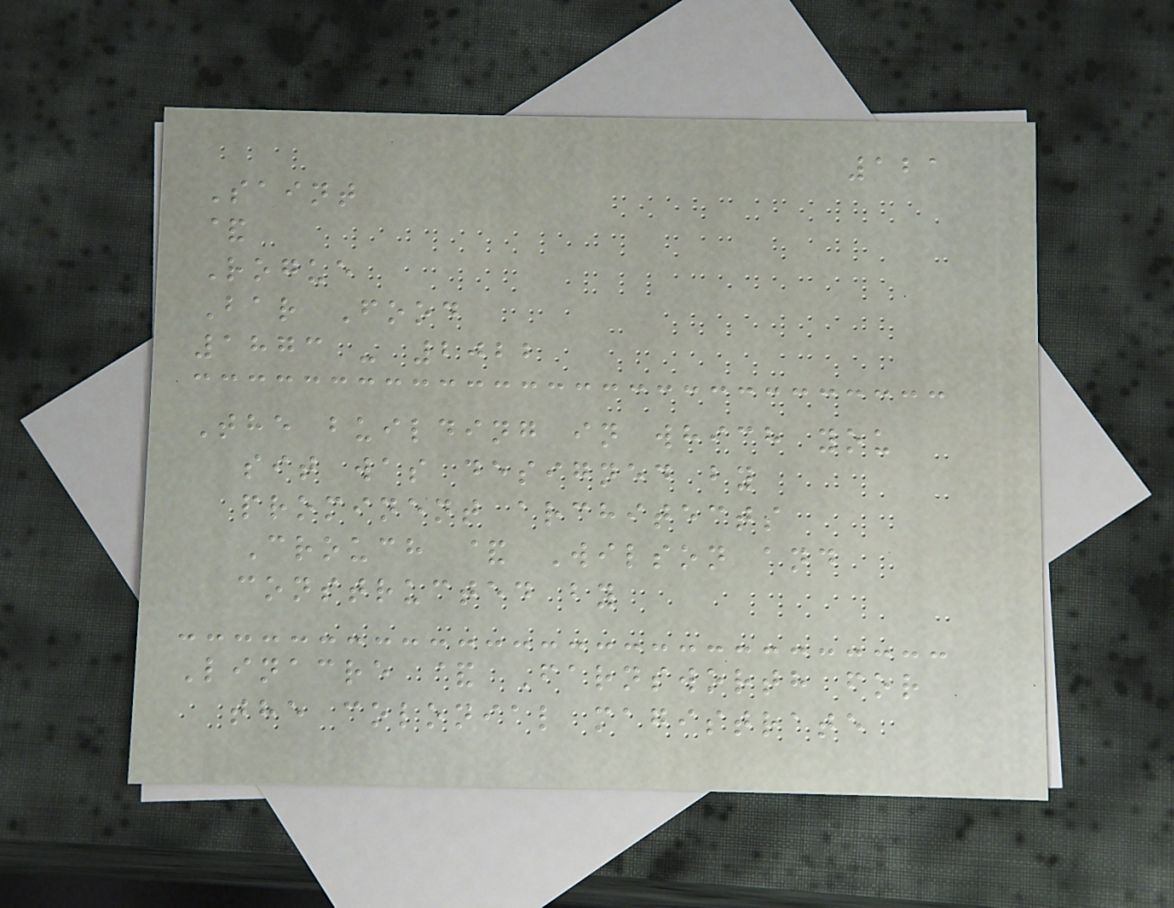121
Saint
&
Rogue
Bar Food
1873 - 2022
The building in which you
sit was designed by
prominent architects
Crouch & Wilson and
constructed by
Linacre & Farnsworth for
the colonial magistrate
